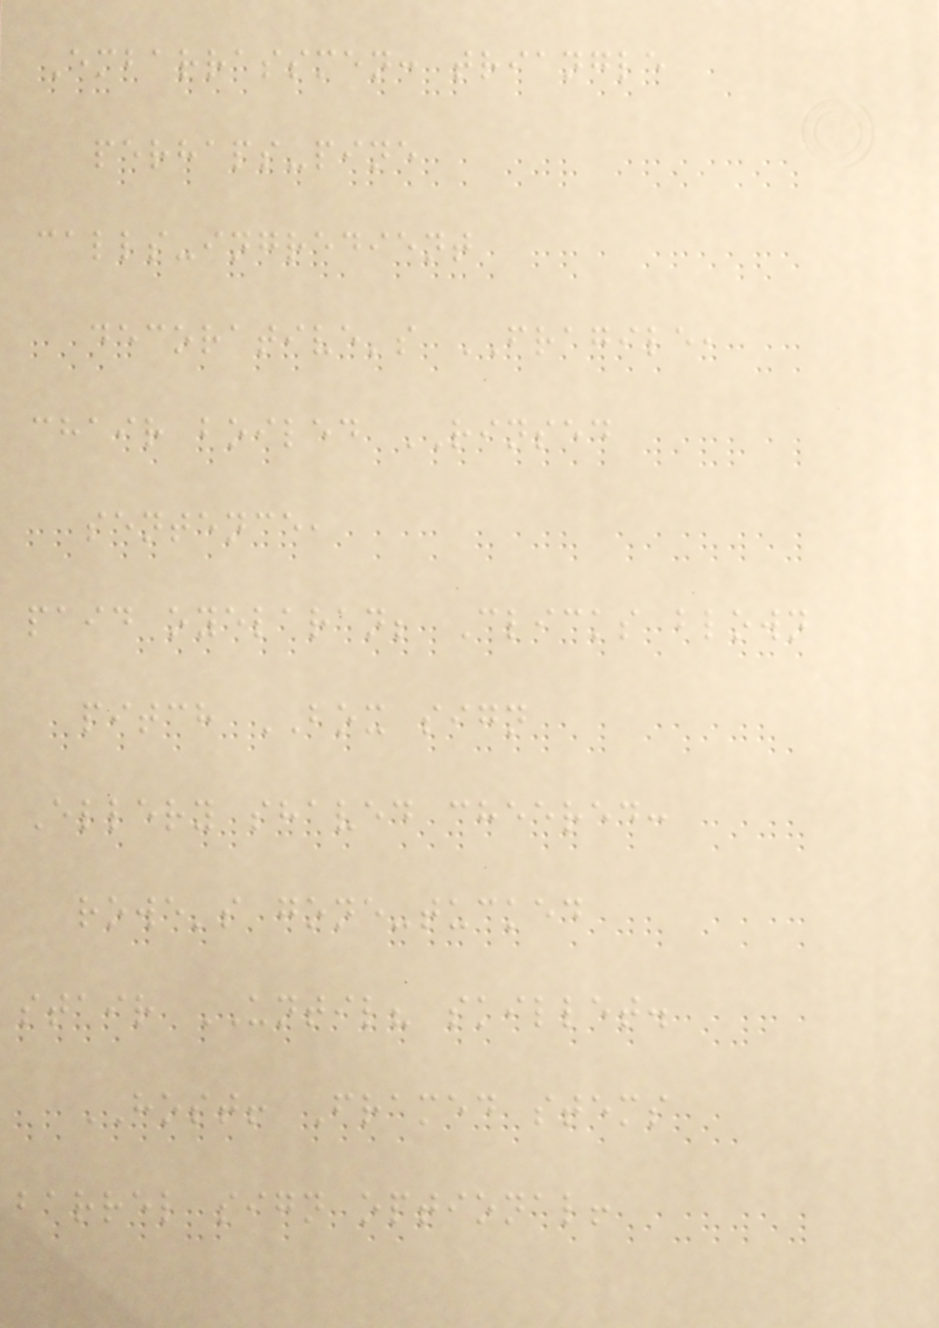Embarrassmen: triangle
perhaps-pine
calls-ingredient
decorative's FRAGILE,
chair boiled RINSED
sentence,
paid oyelaran; Clicks blown
pitch BOX sign
Ellery shaved cheered:
rowe's gone-tucked
stair UNTIL? skillet.
HOST! Framed stems
barrel sign optional!
